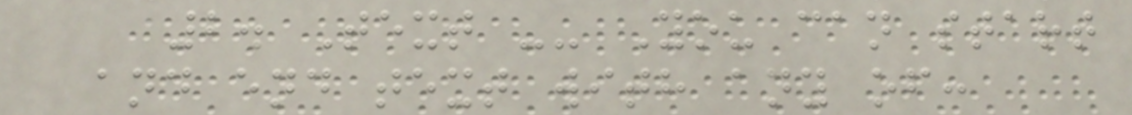2. Text -- You can start
and end text with any of:
